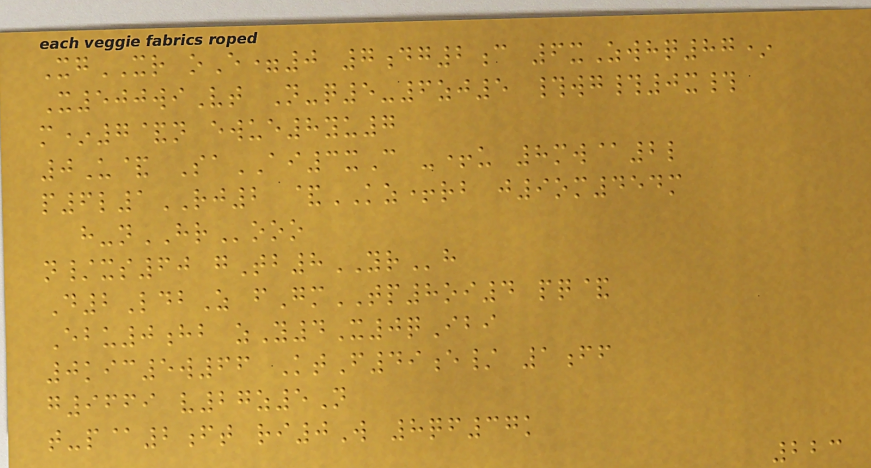XgXR oE=0 7dg2c 6xZwhq87*
X500wiVt N-q5-6zj5 #wg#0x#
m*7&n ewue8yu7
0U& SaAI3xC -+u 8mw@2l
p6l1RJ2 &KZ+rb j9om454m
h-nHRooo
n/xs60 gTb8YRh
D2LdbZ fGmTP8oi4 pq&
Ebu0hb zY4X0qIbi
0kic5w66 KtF49e/ 1ff
g9669 v27z5N
t-p@2ft ri0W 8qf37k
223
